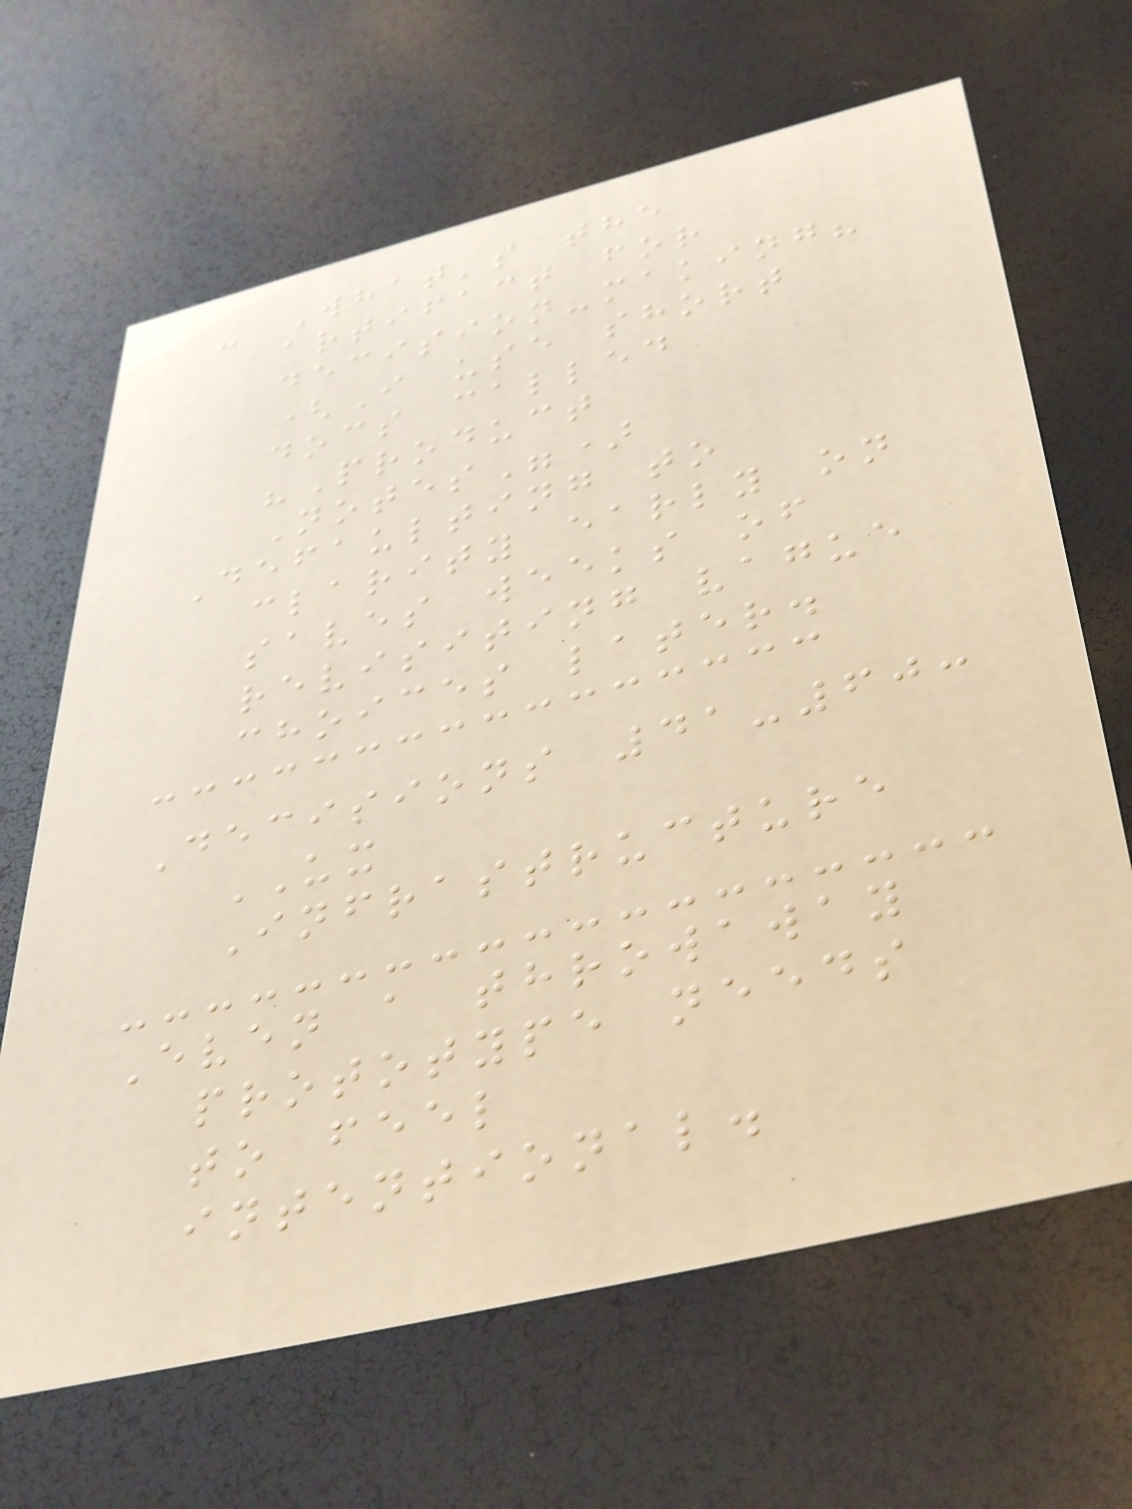- What's the
artifact for
decision-making?
(I use short
docs called
"Product
Notes")
Defaulting to
clarity early on
saves weeks of
revisiting vague
choices later.
Decisions 41-60:
UX
Infrastructure
Even a throwaway
prototype needs
to feel
intentional.
